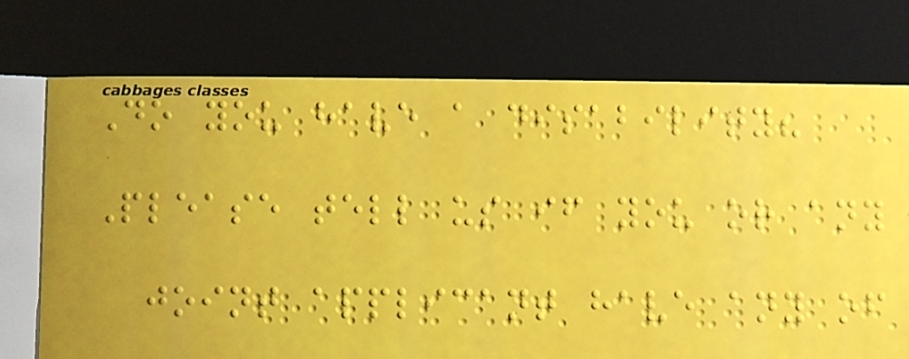Do you have a disability?
Please tell us if you or any
joint applicant have any of
